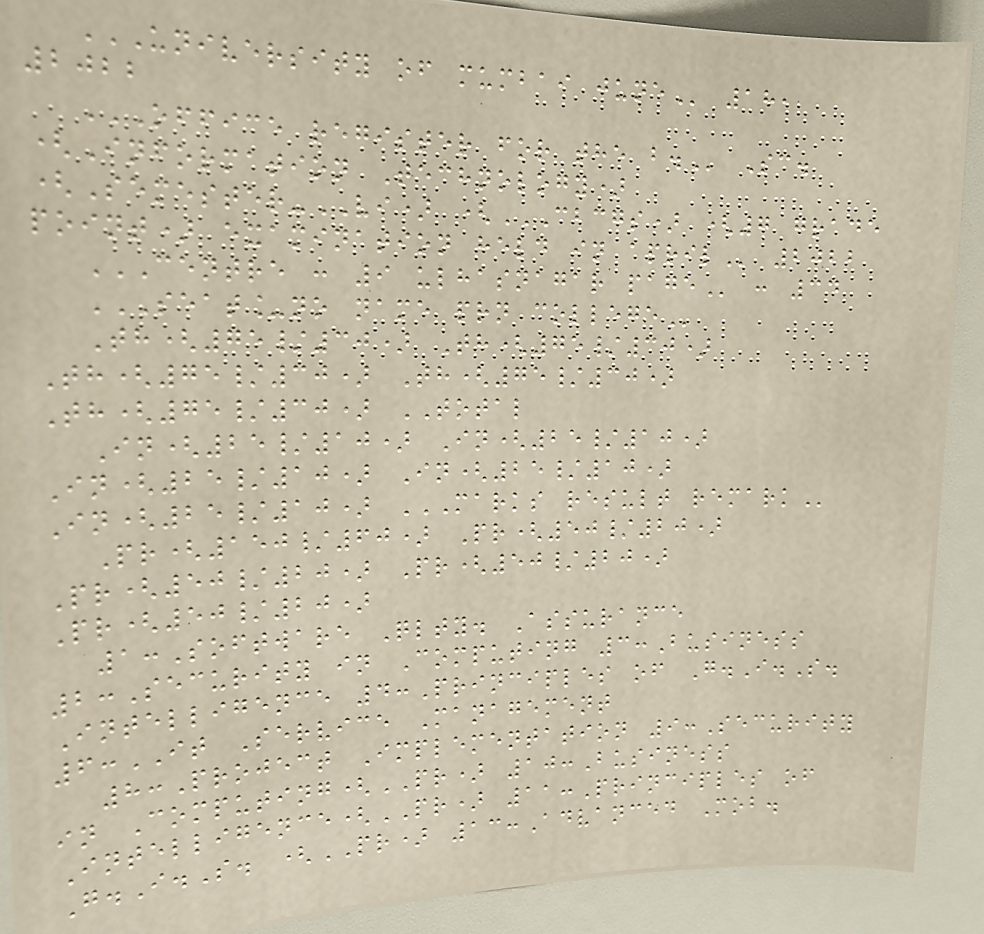UNIVERSITY OF MUMBAI JUNE 18,
2022
OFFICE REGISTER FOR THE B. Sc.
(Information Technology)
(Semester-VI) (CBCGS) (7 GRADE
POINT) EXAMINATION HELD IN APRIL 2022
CENTRE : 9 ULHASNAGAR PAGE : 34
SEAT_NO NAME PRN COLLEGE
Th(75/30) Th(75/30)
Th(75/30) Th(75/30)
Th(75/30) TOTAL
In(25/10) In(25/10)
In(25/10) In(25/10)
In(25/10) MARKS RESULT REMARK
Pr(150/60) Pr(50/20)
Pr(50/20) Pr(50/20)
Pr(50/20)
1:Software Qlty. Assurance
2:Security in Computing 3:Business
Intelligence 4:Principles of G.I.S.
6:IT Service Management
8:Project Implementation 9:Security
in Computing(PR) 10:Business
Intelligence(PR) 11:Principles of
G.I.S. (PR) 13:Advanced Mob.
